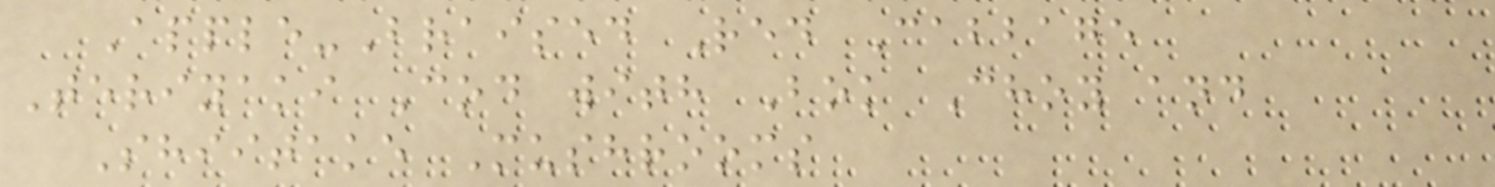Apple-Braised Red Cabbage
Teriyaki Cod with Bok Choy and
Shiitake Mushrooms
